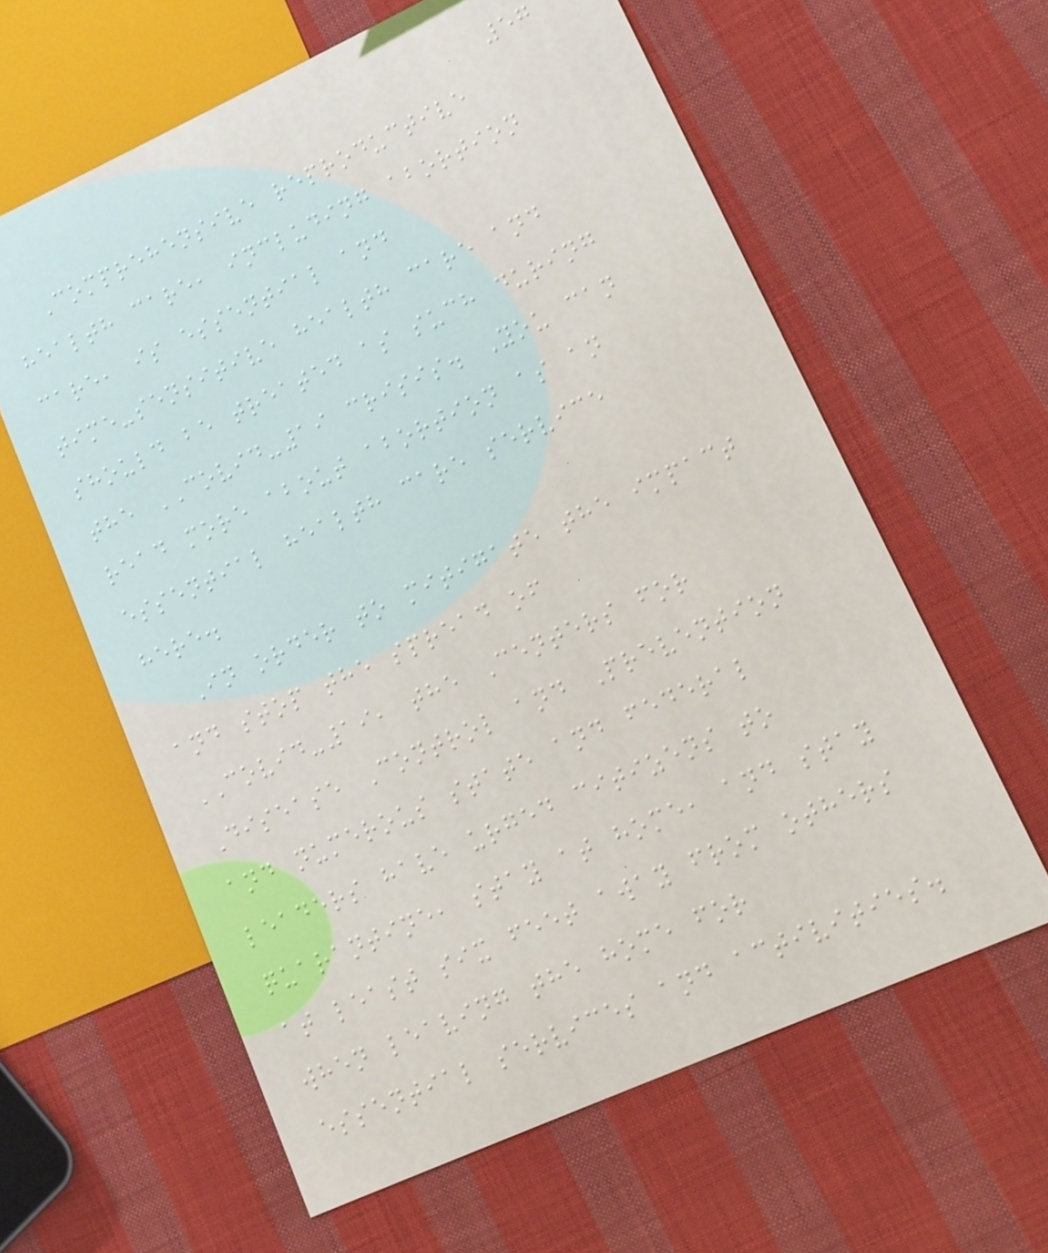57
Comprehensive reproductive
health care, including abortion
care, is essential and
time-sensitive health care and
should be treated as such during
the COVID-19 crisis. You can
read more about abortion as an
essential health care service
here.
In order to mitigate the impact
and stop the spread of
COVID-19, the Centers for
Disease Control and Prevention
and numerous state and federal
leaders have urged citizens to
quarantine, stay at home, and stay
at least six feet away from others
when leaving the home for
essential services and activities.
